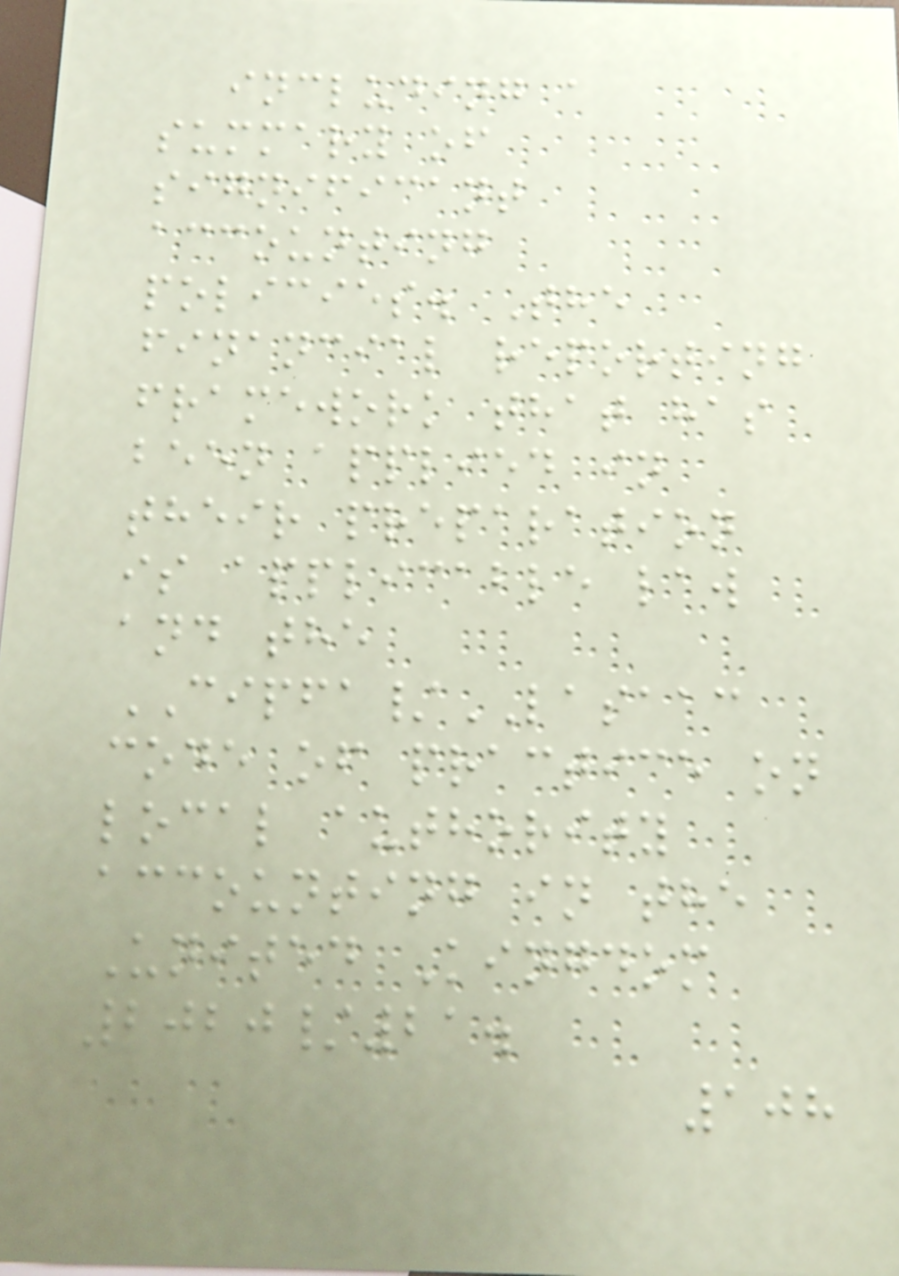including a
summary of
significant
accounting
policies. The
financial reporting
framework that has
been applied in
their preparation
is applicable law
and the
CIPFA/LASAAC
code of practice on
local authority
accounting in the
United Kingdom
2020/21.
108
